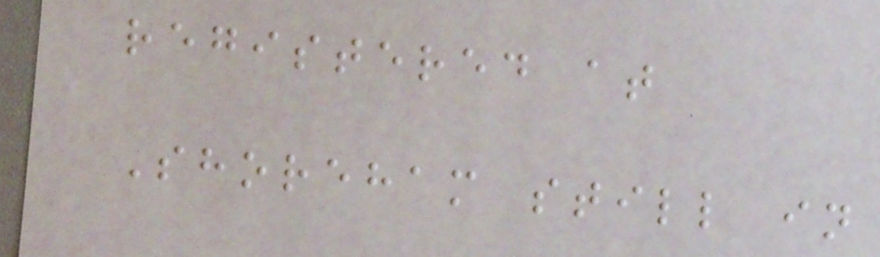registered at
Shoreham still in
